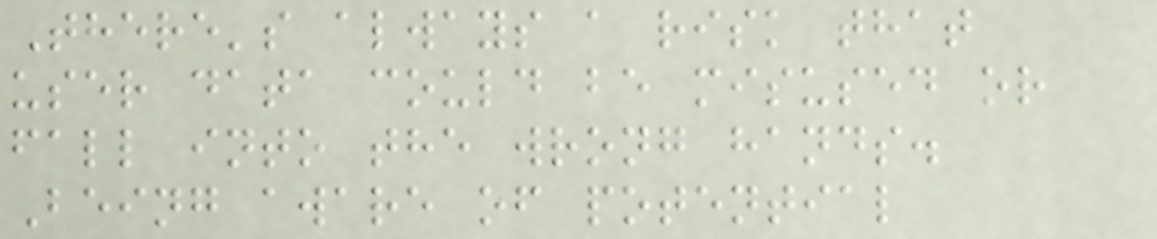There's always a risk that
user data could be misused or
fall into the wrong hands.
Being aware of potential
